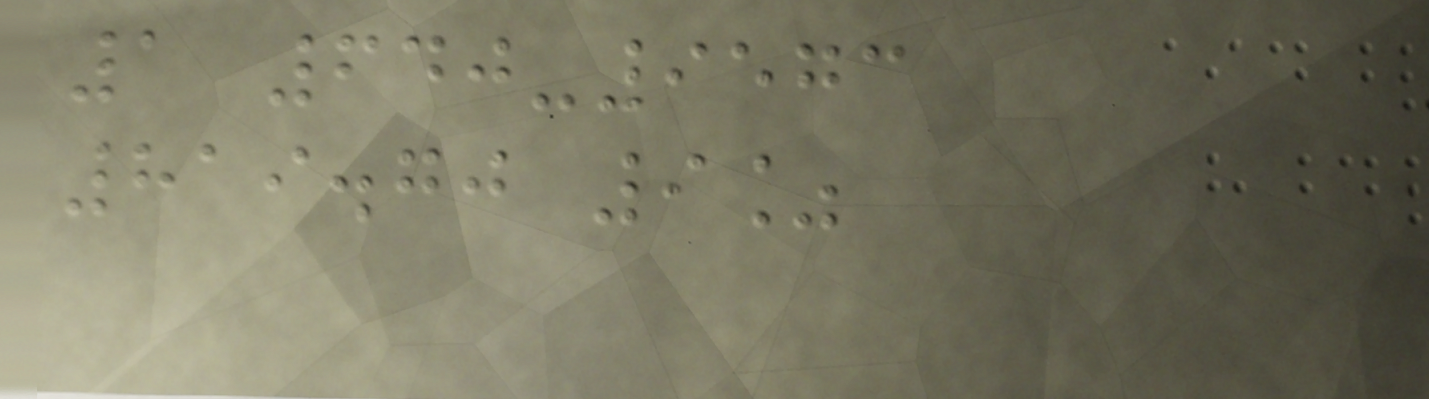1 640-9573
819.70 9%
